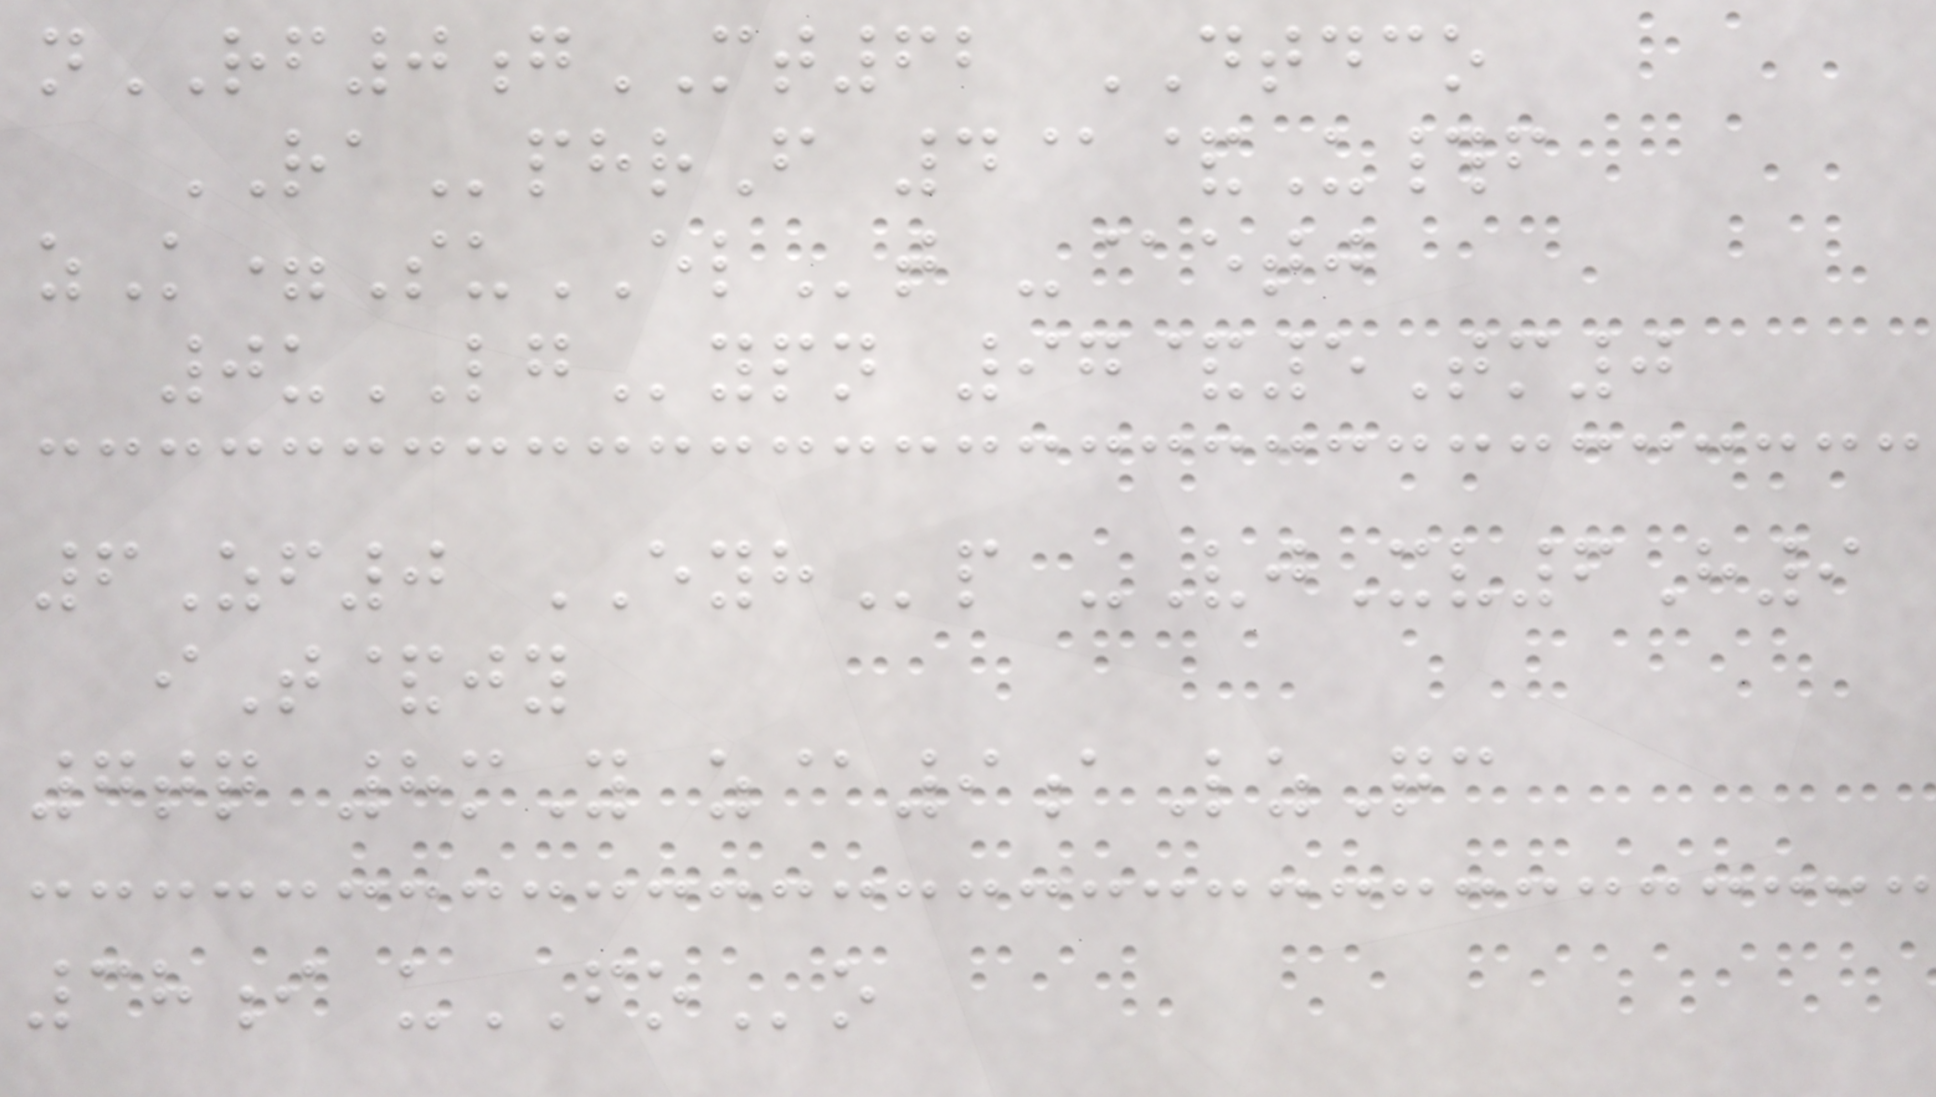nRF0gMT62 DTDCO
RAphrF 4@&U#f
zK=SuELt -@etj
0uLGypn 97&5Tm0
6Zf0 EYHp -VjXv6H9
iT&jy
7tq 8mY z@9aLzQc
38i uFOo
